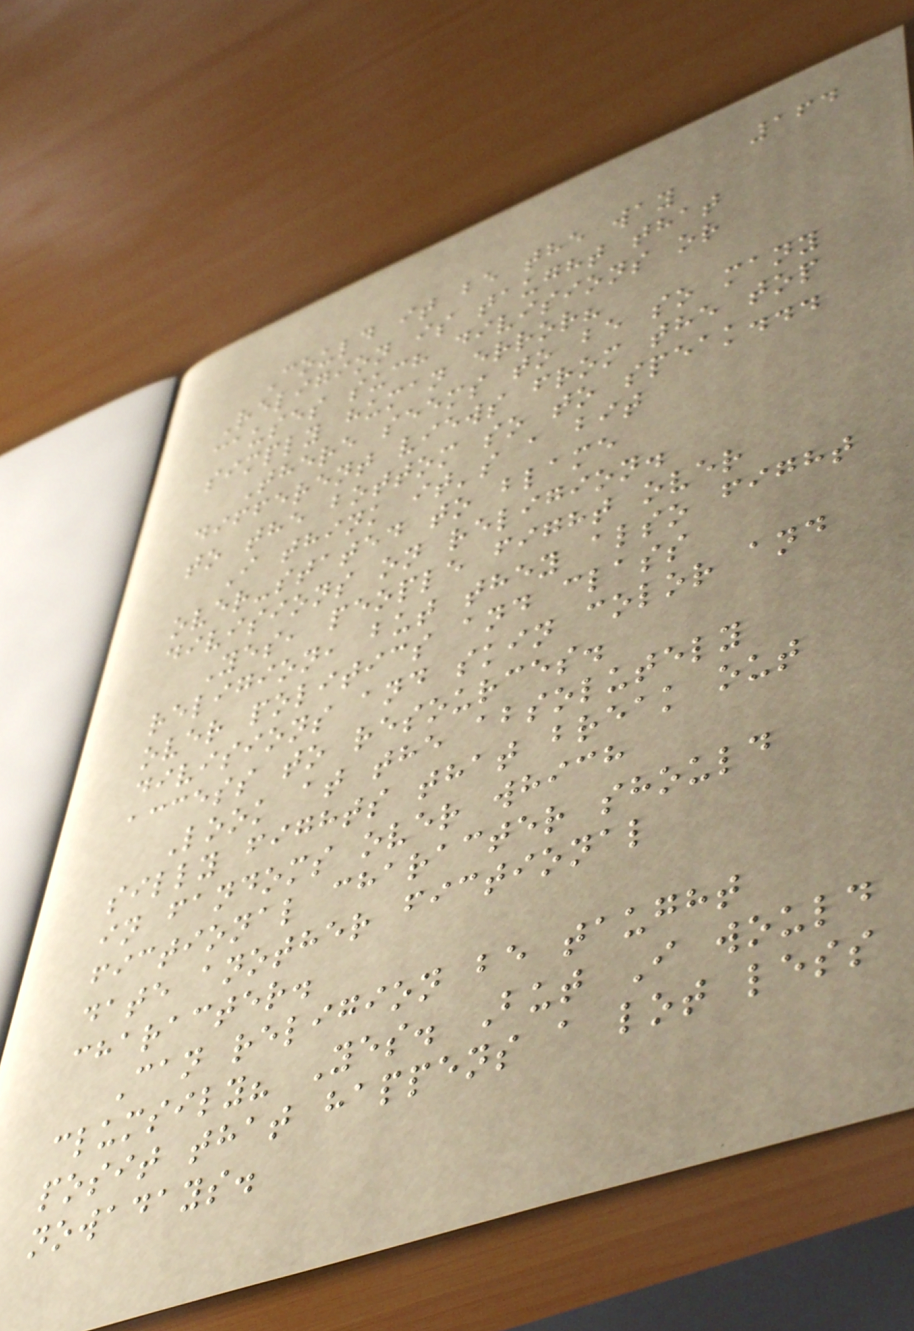164
Could it be the way
Religion is taught that
causes such divisions or
simply human error?
There seems to be so many
different views from the top
to the bottom so to speak...
I think it's a bit
over-stated to blame
divisions on religion.
Yes, people fight over
religion, but they also fight
over politics and class
divisions and skin color and
access to resources.
Look at the absolutely
silly fights that break out
in fandoms over which
fictional character should
date another fictional
character.
Can religion be taught
clumsily? Yes. But I would
posit that happens a lot less
nowadays.
